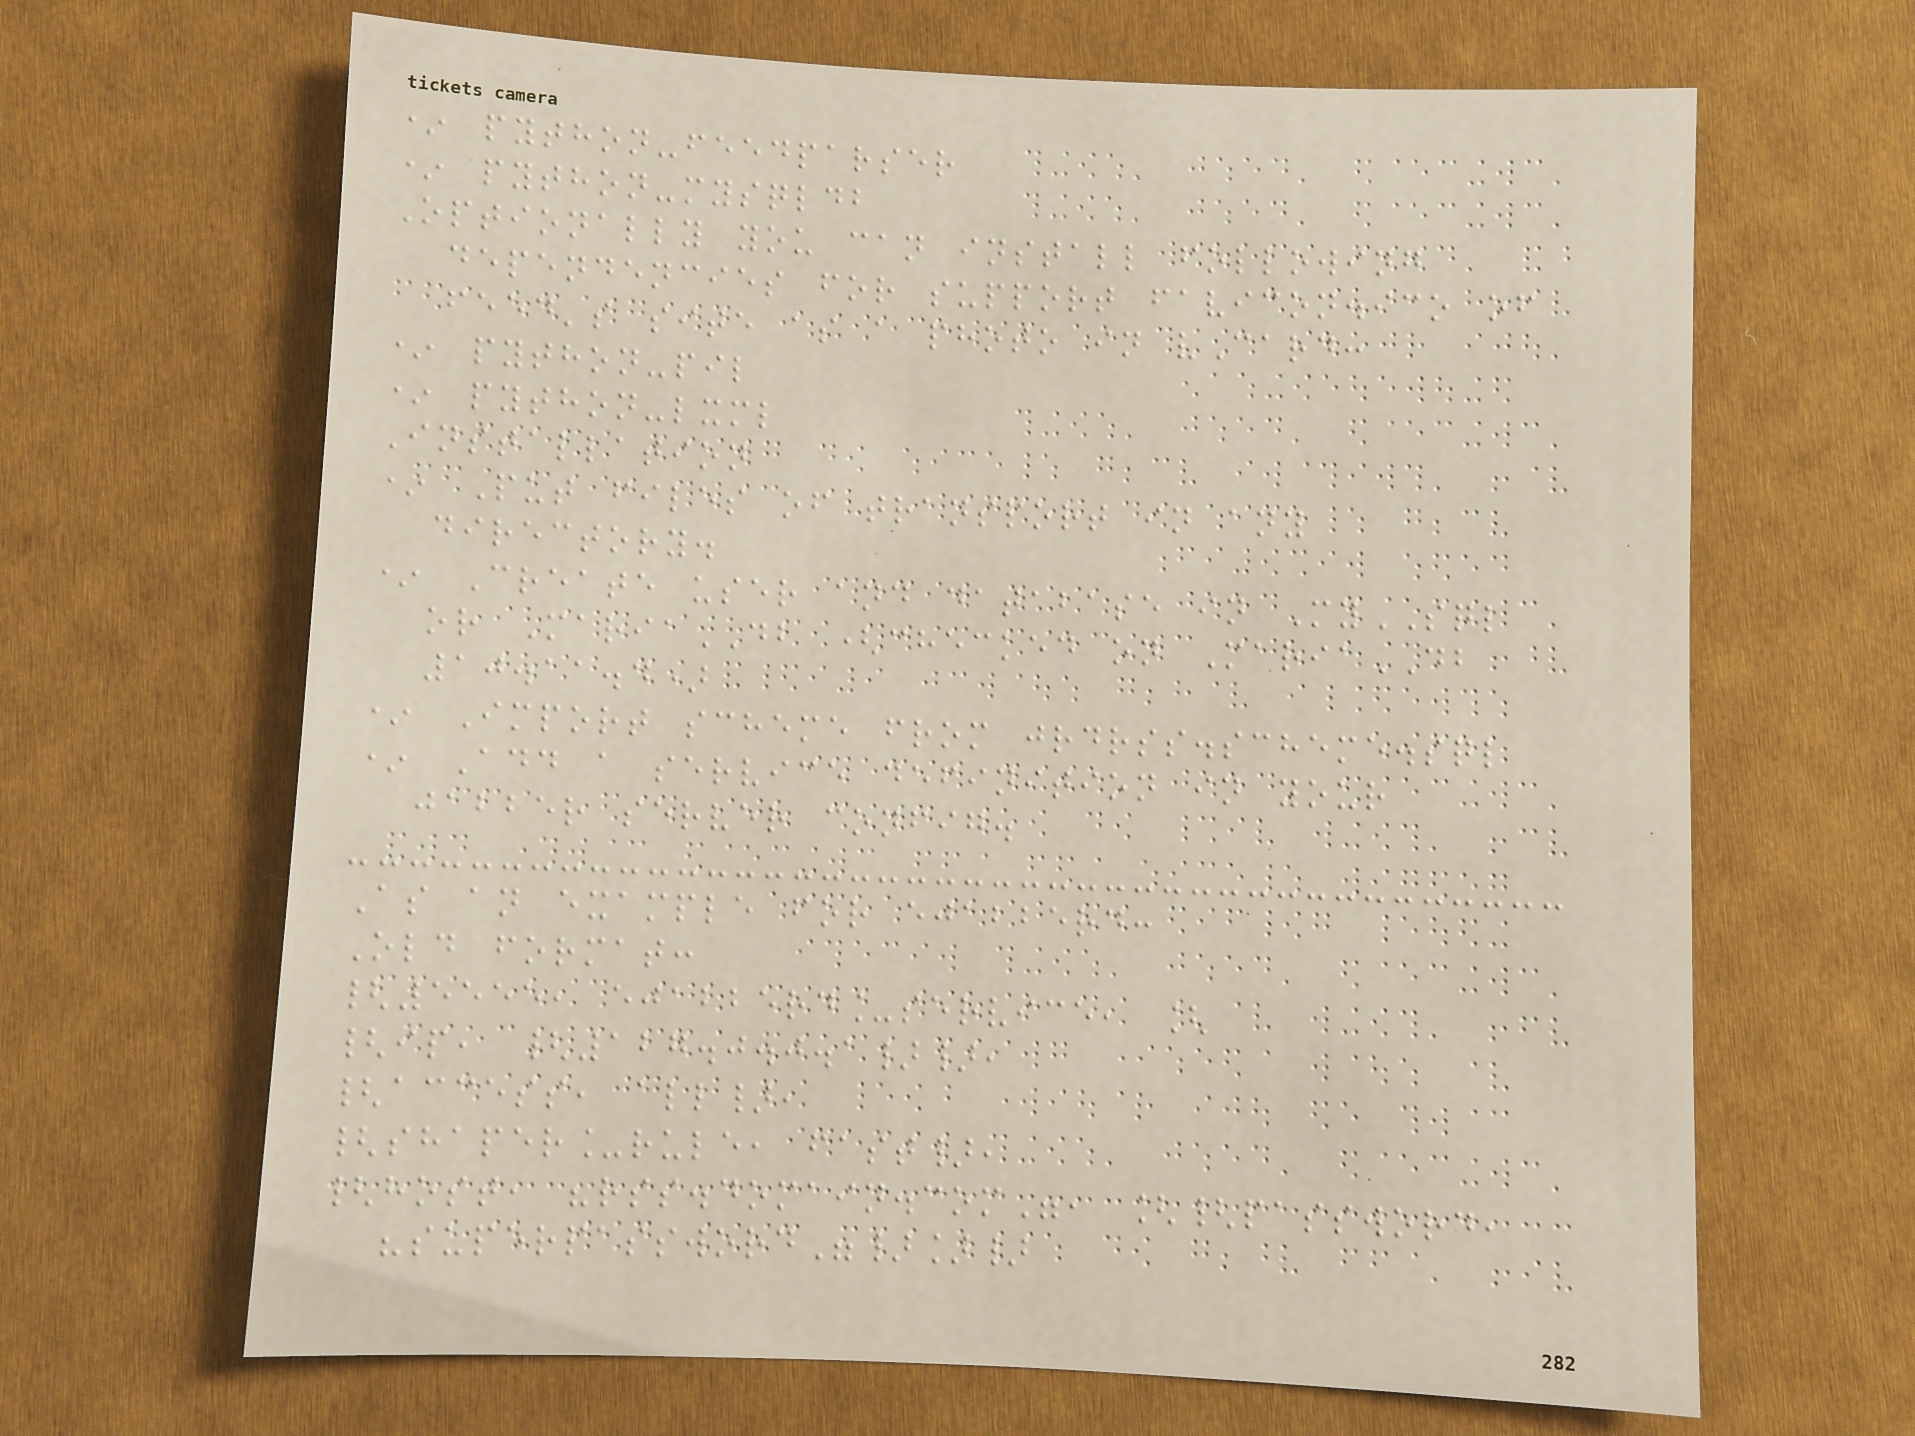* python-feedparser
* python-mysqldb
Optionally you can install following
dependencies for support favicon.ico of
feed's site as a photo in vCard:
* python-pil
* python-lxml
Installation
* Put files of transport in any
directory.
* Create user and database in MySQL
or MariaDB (checked on MariaDB
10.11.4)
* Import scheme from jrdrss.scheme.sql
* Add a service definition in your
jabber server config.
As an example for ejabberd:
Old format:
{5555, ejabberd_service, [
{ip, {127.0.0.1}},
{access, all},
{shaper_rule, fast},
{host, "rss.domain.com", [{password,
"superpassword"}]}
